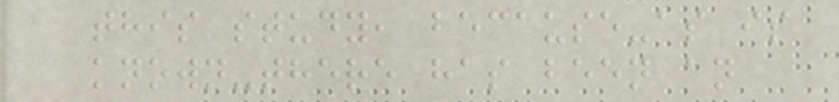this study, because-as is
known-there has been an
